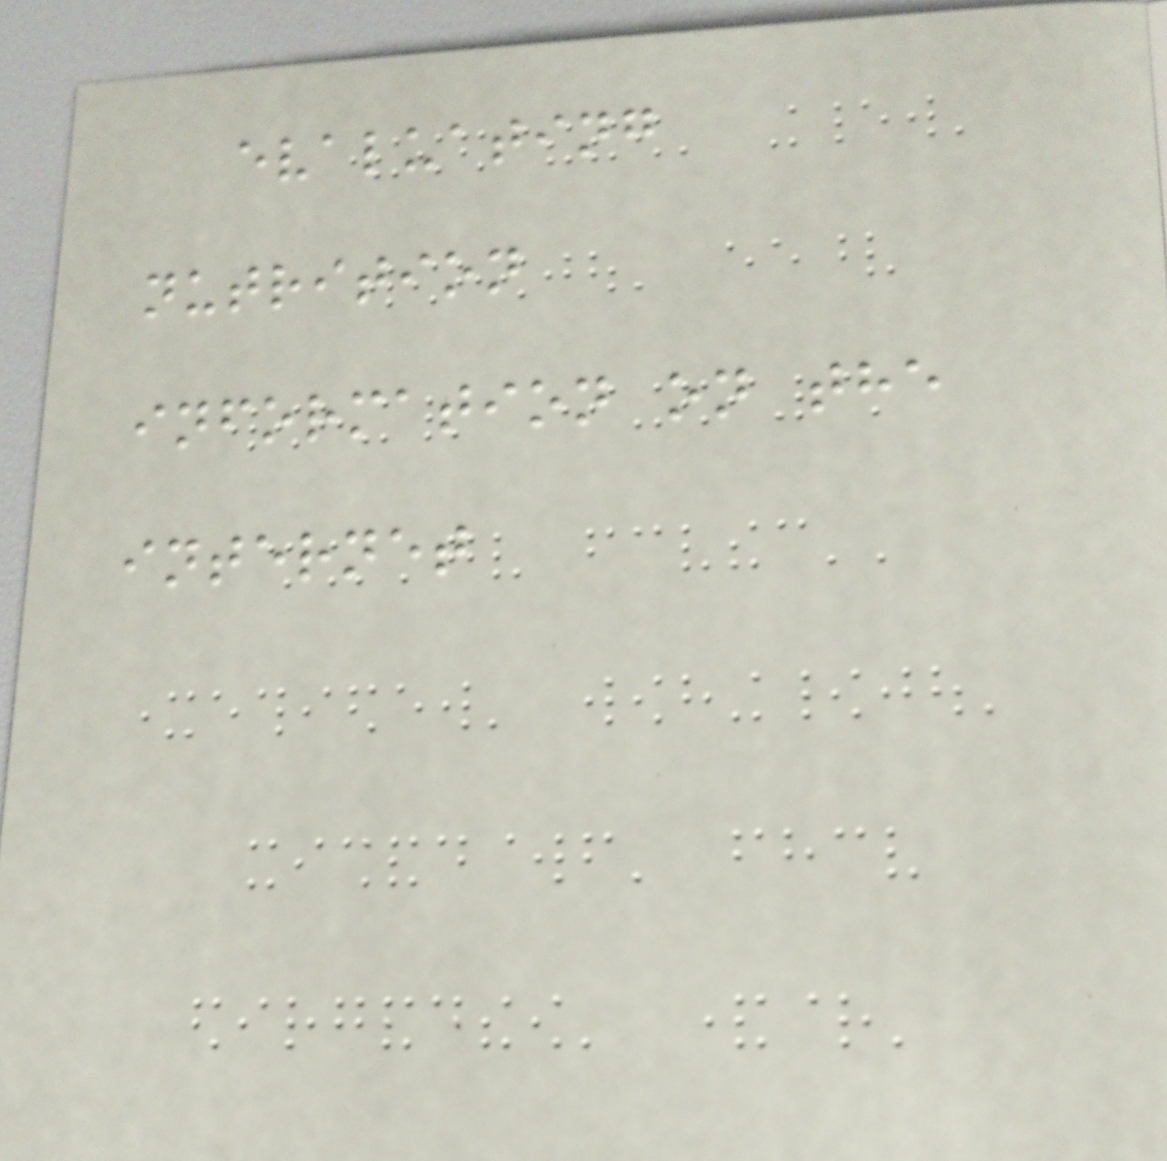evaluating
nutrition
information on the
internet
